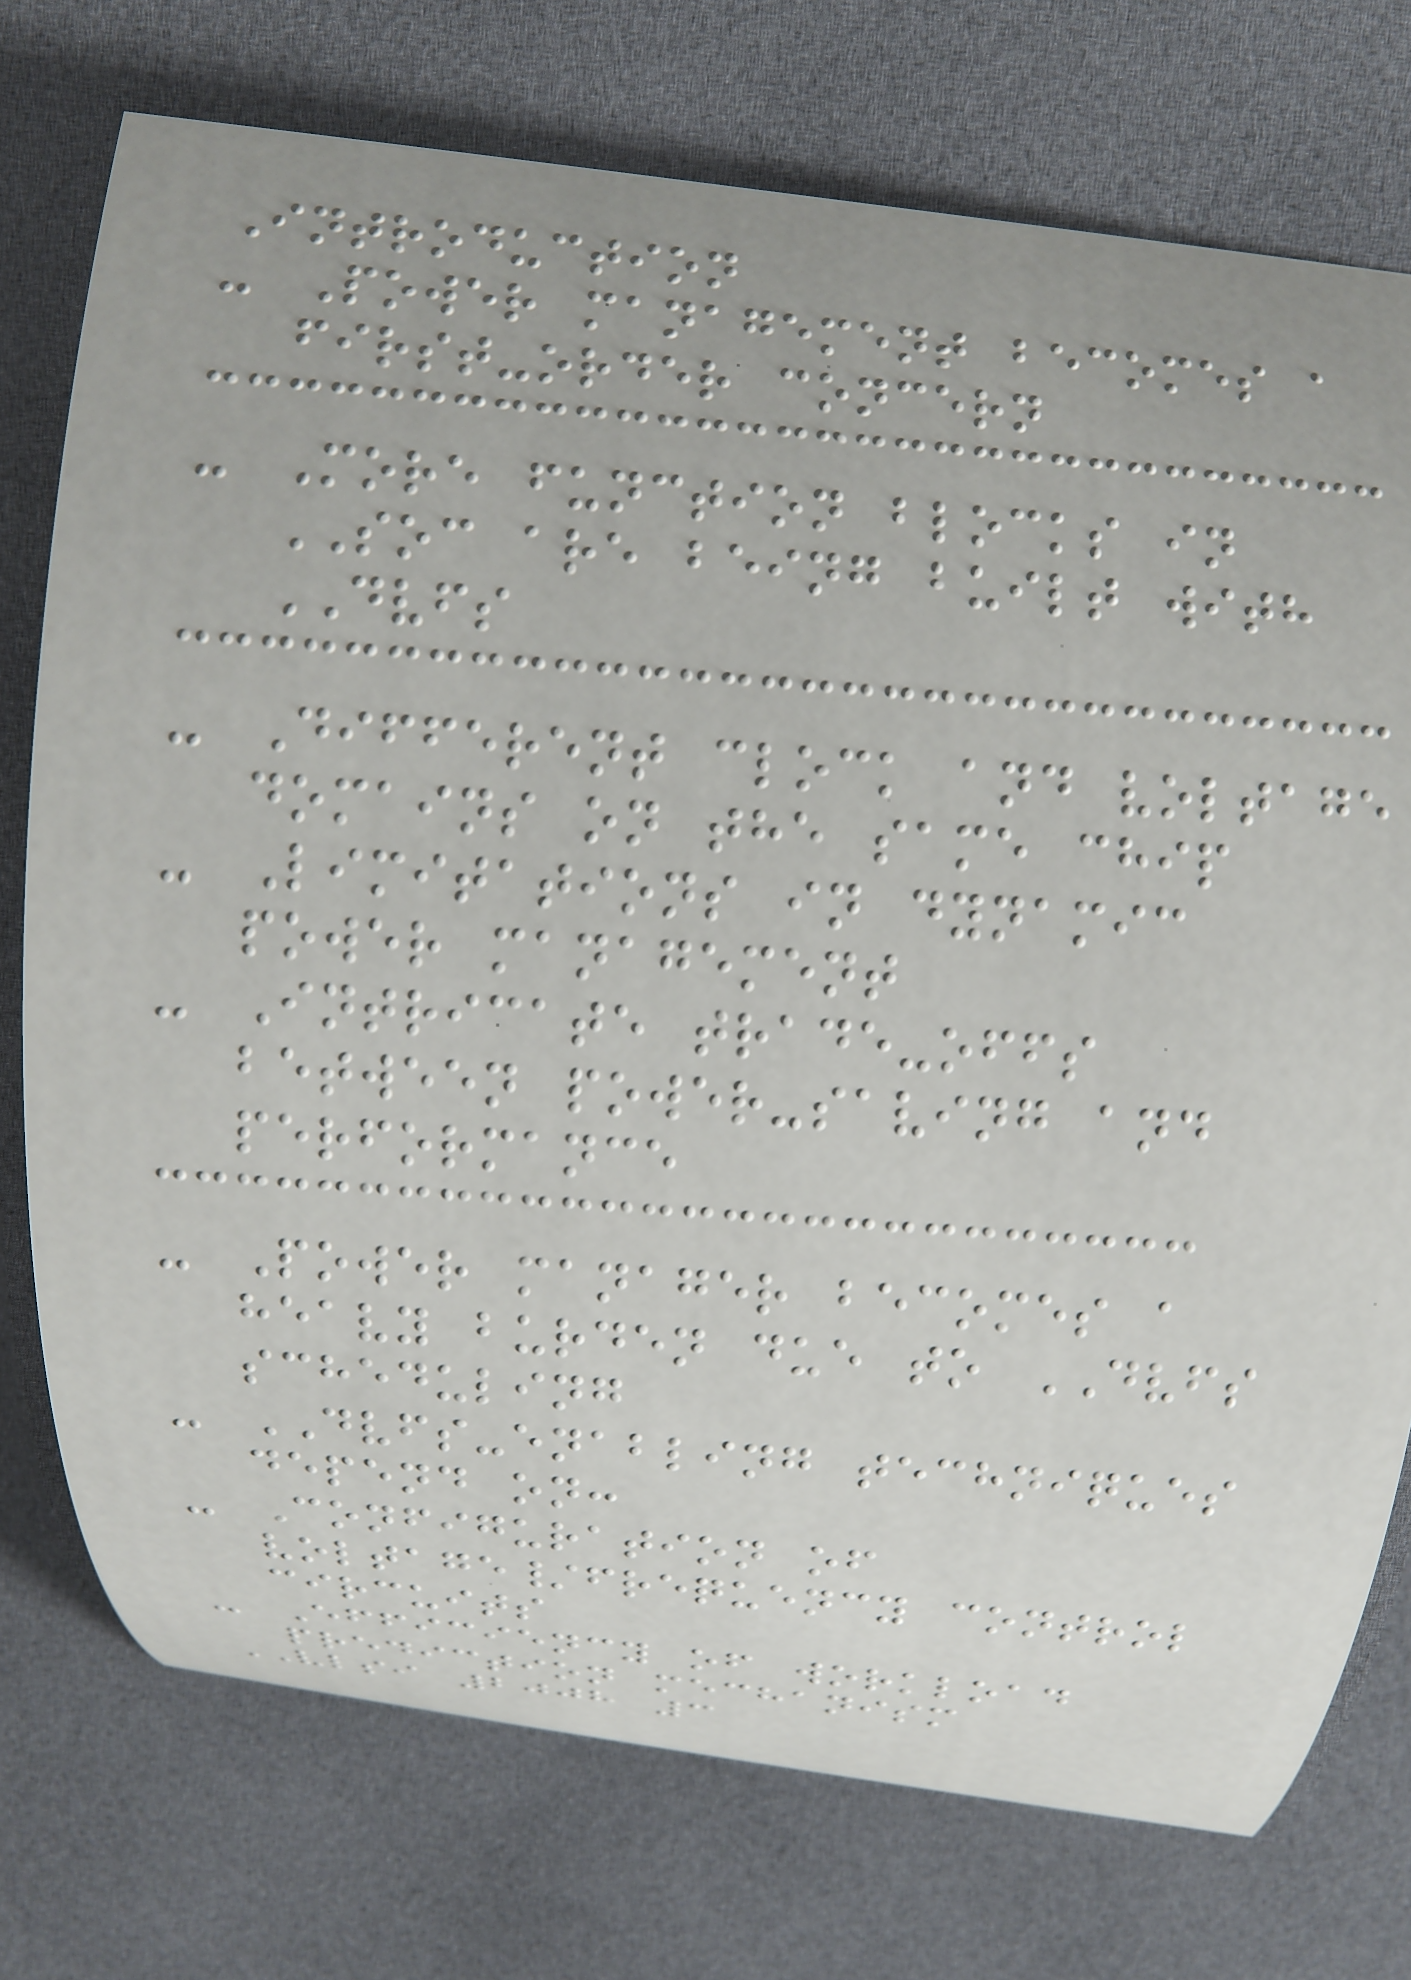Introduction
- Power management becomes a
first-order concern
- More function blocks in
SOC are being built with
DVFS
- Different clock and voltage
domains on the same chip
- Limitations in dynamic
power management
- Intricate trade-offs
between power-saving and
performance
- Power manager becomes a
heavy burden due to DVFS
scheduling
- DVFS-enabling techniques
depend on:
- Configuration of
voltage/frequency control
circuits
- Efficiency of workload
prediction mechanism
VLSI 2008 3
